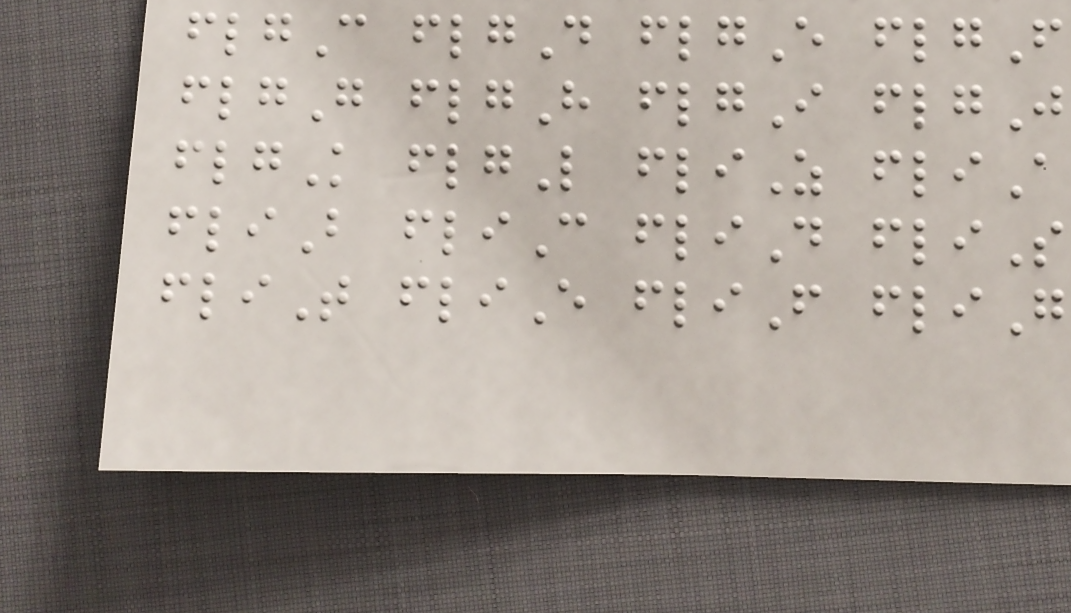flgC flgD flgE flgF
flgG flgH flgI flgJ
flgK flgL fliZ fliA
fliB fliC fliD fliS
fliT fliE fliF fliG
